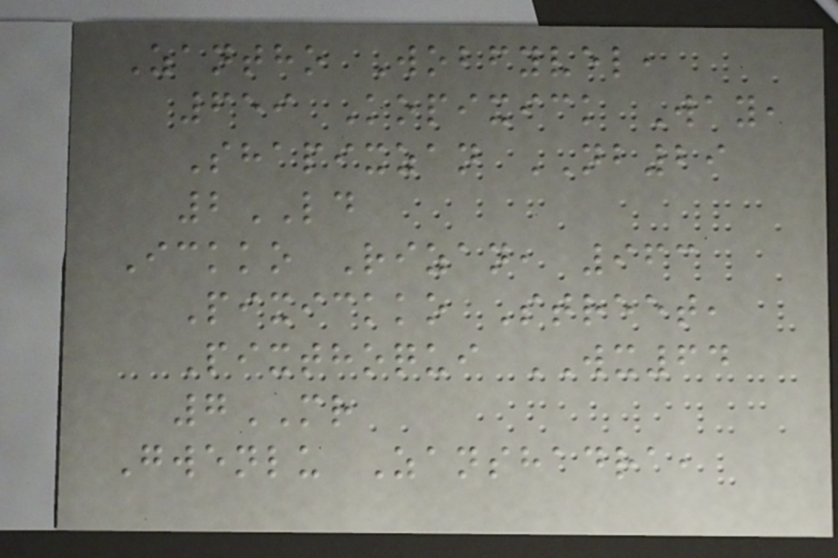Zantho Wobfyvel,
659 Kopixick Way,
Shapixzan NB29
2LD
Ickko Rizan, 963
Pixickko Street,
Pixthoqui WX64
7MR
Gwenlu Zanshadra,
